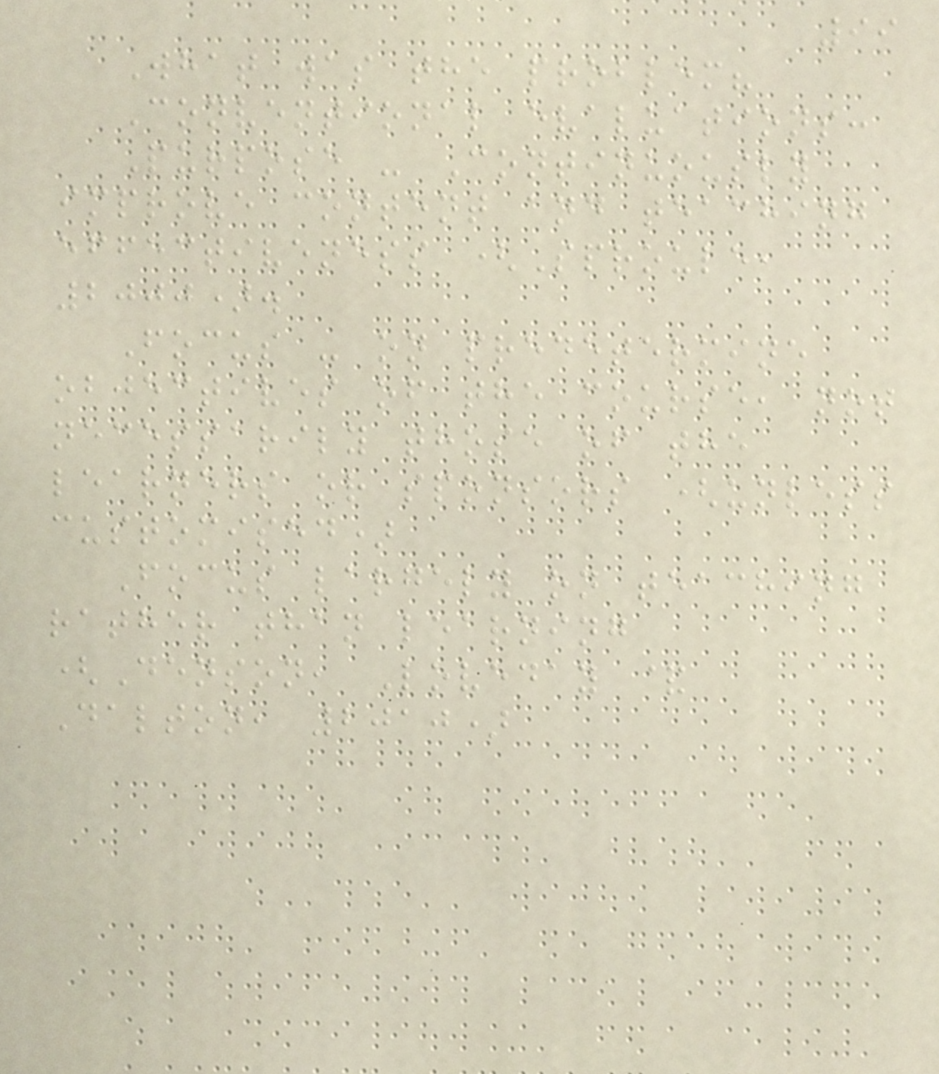99
What was the problem?
Conventional evaluations:
Purpose - Continuously
improve content and teaching
effectiveness (Sproule,
2000).
Focus - on predetermine
objectives of the course, not
necessarily those of the
learners or sponsors (unless
customised)
Focus largely on teaching
rather than learning
(Denson, Loveday &
Dalton, 2010)
